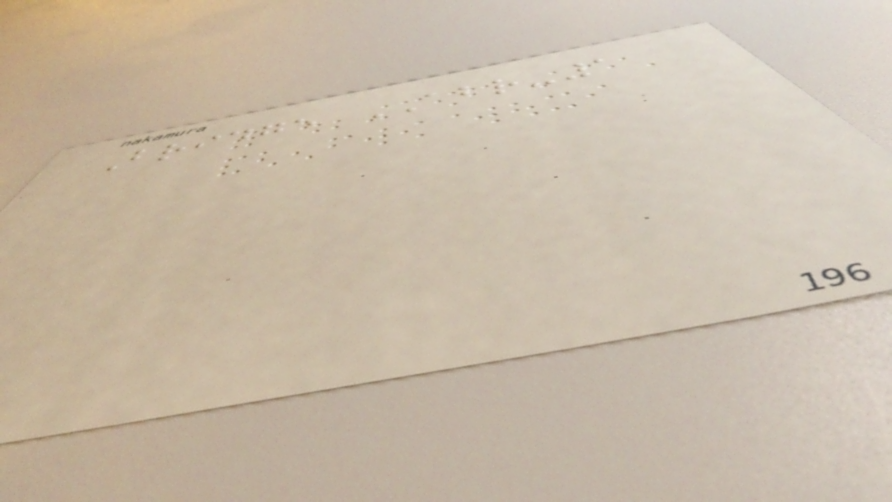Bridge ABR-1
